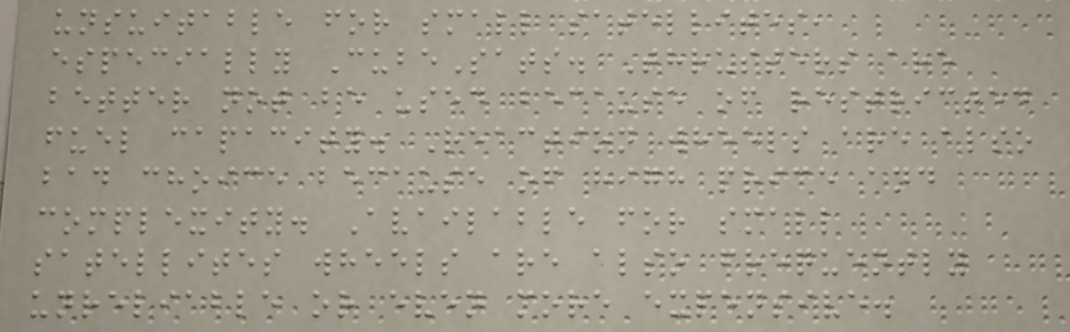unsuitable for small satellites,
especially CubeSats. Thrusters are
better not be used because of restricted
fuel capacity. Reaction wheels are also
bad choice because of high price and
complexity. Available for small
satellites wheels are also frequently
unreliable or even more expensive.
